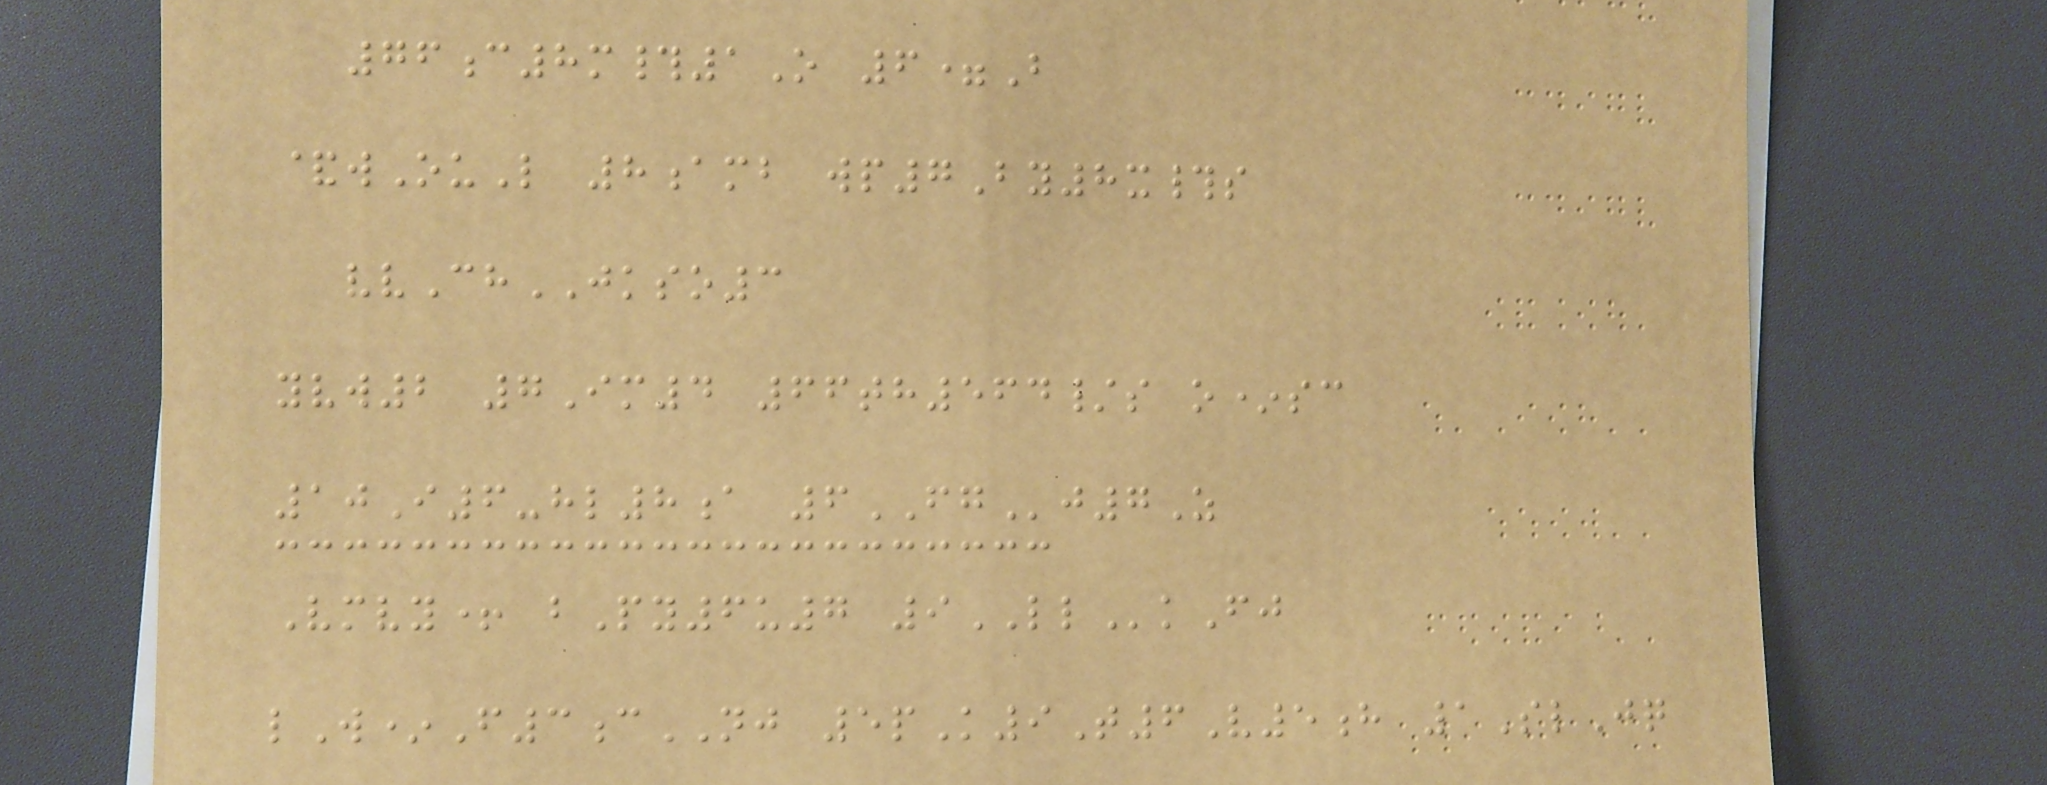76c8m#1O 6=B
&wOuL 8amb wp7By8x#s
vvChJKSO3
yvw2 7Im4 66th564/s o*sc
10I6-hl8a 6FGj7Z
Vmvy+ bPy6u7 9LLkFj
lW*F3cNJ 5pK9T6V5h 1SlJq
